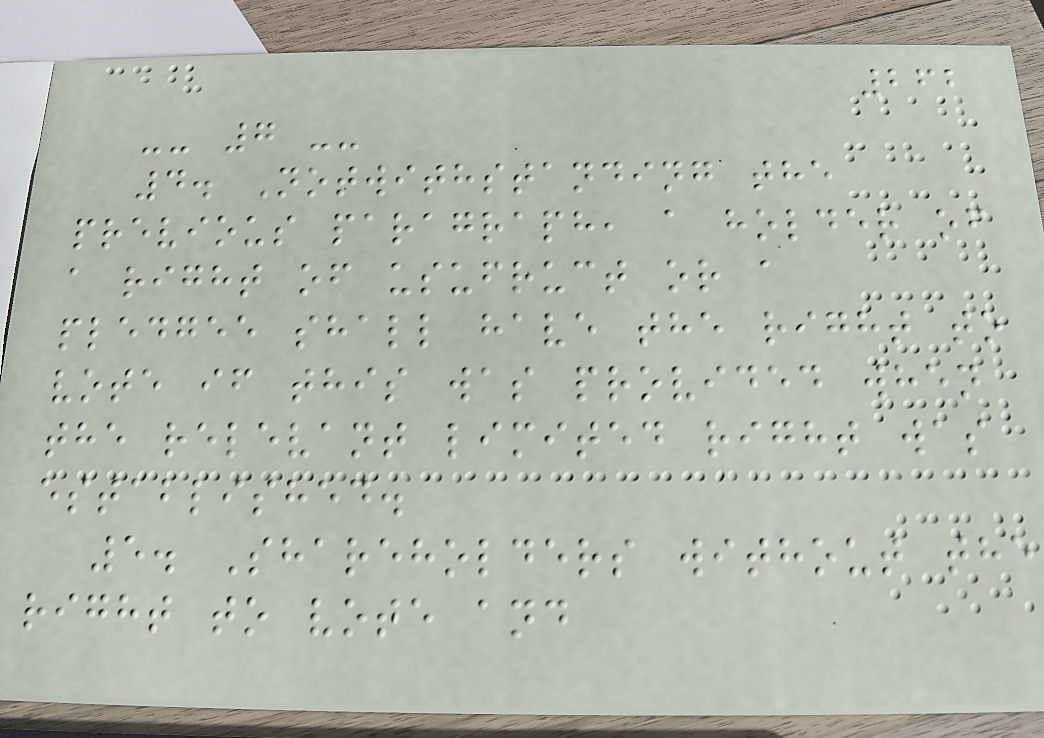262
-- 7 --
4. Notwithstanding the
previous paragraph, a holder of
a right of usufruct or a
pledgee shall have the right to
vote if this was provided when
the relevant limited right was
established.
5. Shareholders without the
right to vote and
